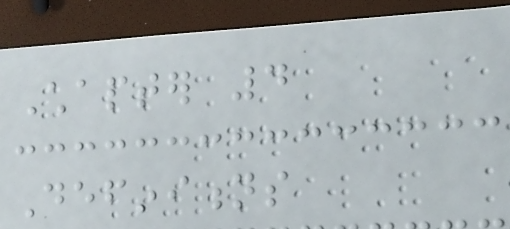Chapter 4
Definitions
